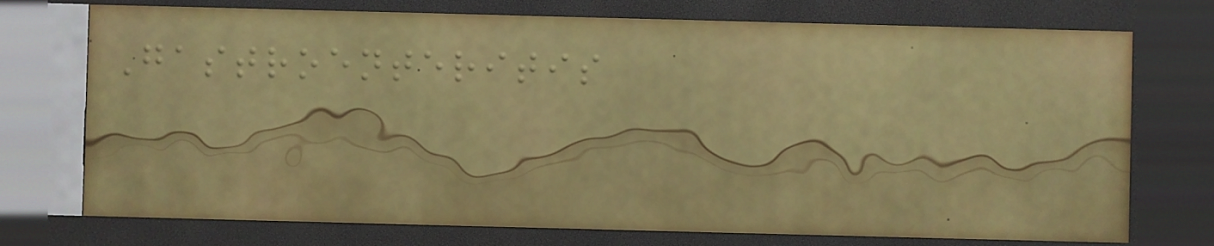Gastroenteritis
